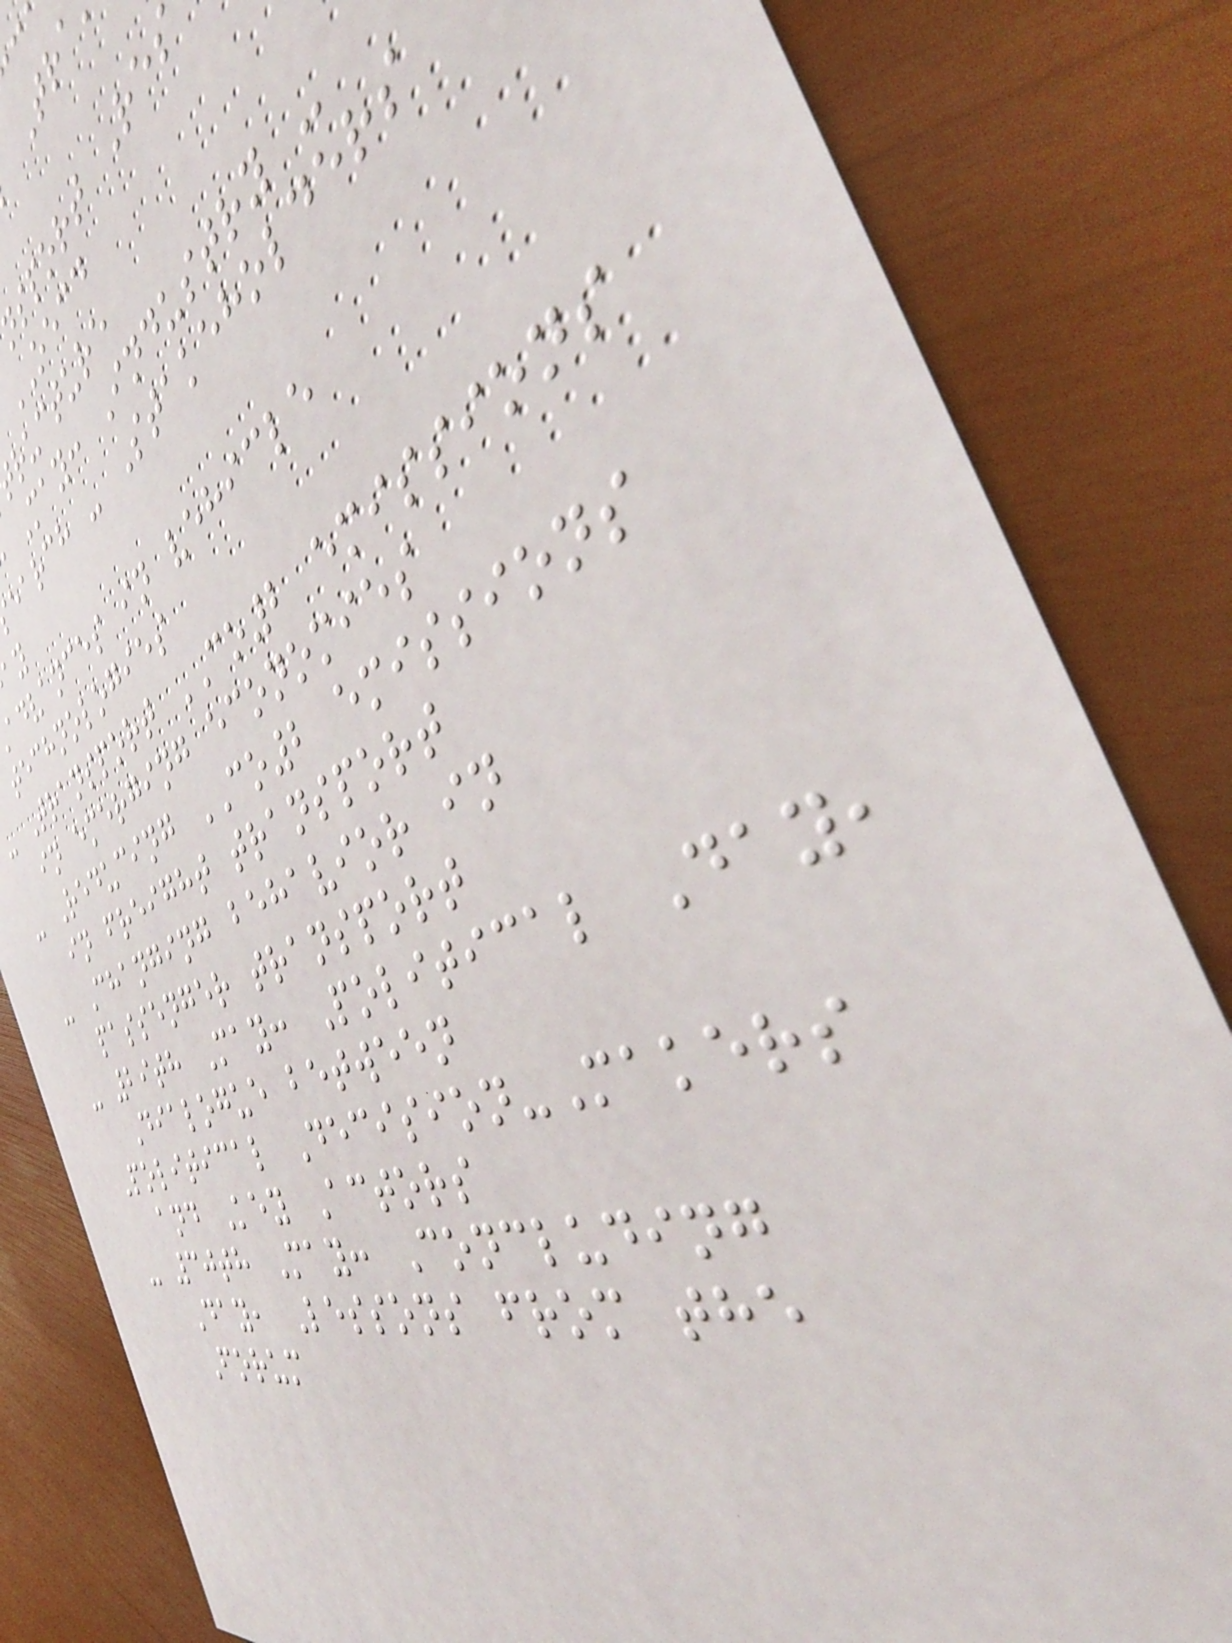sport Res
OECD
ructure
May: Industry -
earch - Stakeholders
advances in vehicle
technologies
- Transport CO2 emissions
in emerging economies
- Reducing CO2 emissions
in freight transport
- Changing behavior in
passenger transport
- 29th May: Political Day,
Dialogue between
Political Decision-Makers
and Key Actors
- 30th May: Concluding
Day, Lessons from the
Forum
